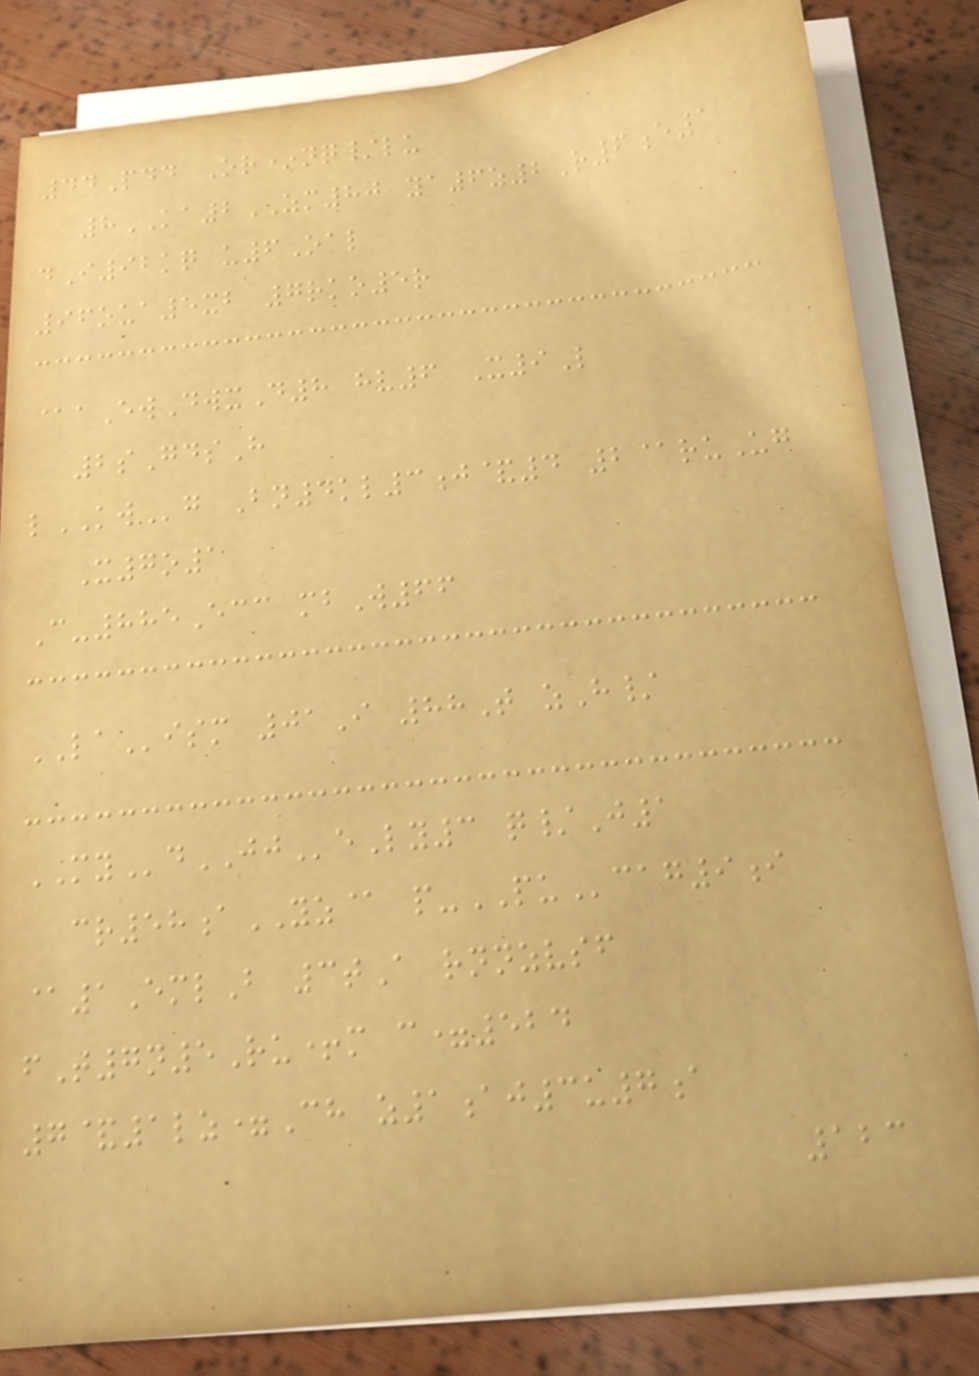44Pdd Or*nq/lu
8KA2ZM80 ya6z2R6e1
dI92kq u6Oal
96oua5xb 7rko5r
@aEwDwxD8 hv6 X9L
2sGdsH
lKWg Bn4kl3j&4 2@ruUg
X7o1
C-885Ecc mbW66
LAism 01I 88T zH/
MYdJJeLy3 q/J1
cr58aYZ@ p-PUcag9i
@1EmlB 3tA rnnzvsf
fT7n5Ru+m c=524
7&1lz=Ch z1aj3u7a
123
